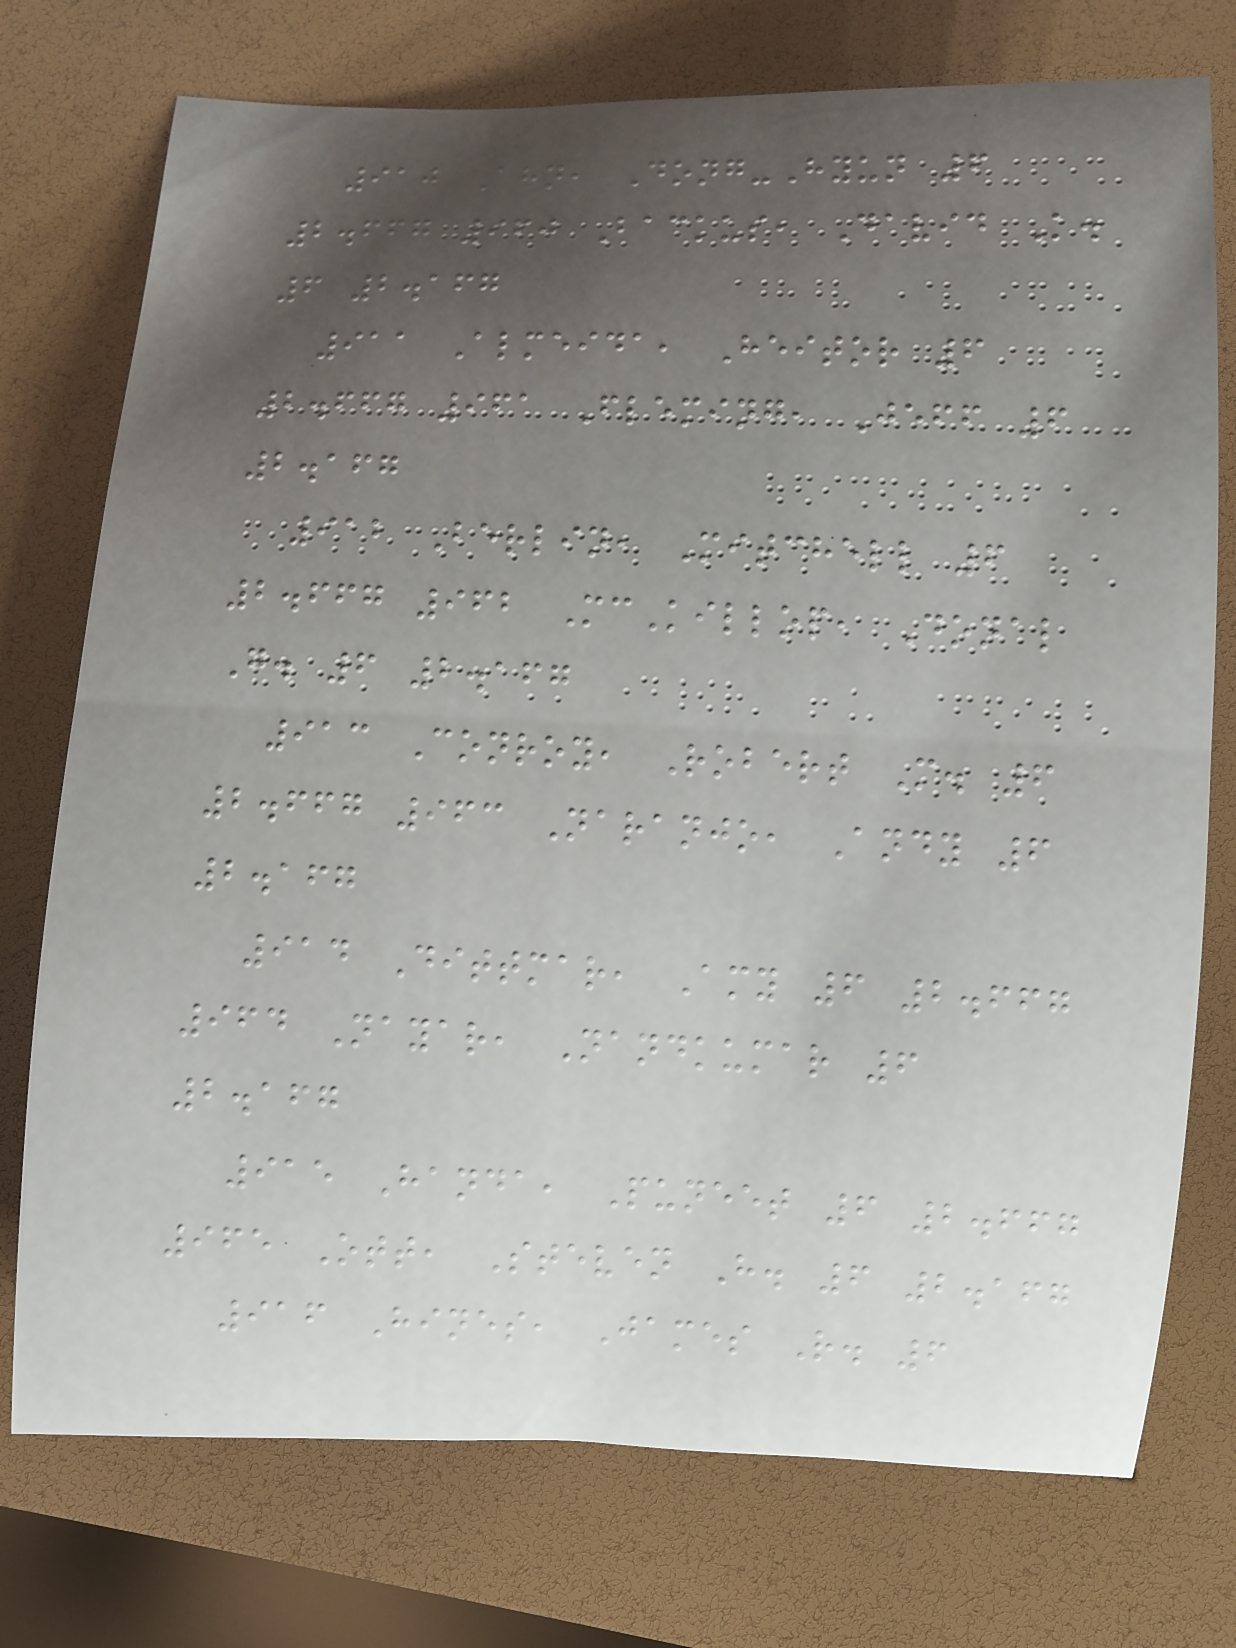910 Ahn, Dong-Hyun 6
2.667 960 Backus, David K.
6 2.167
911 Almeida, Heitor 6
2.667 961 Fleming, Jeff 6
2.167
912 Berlin, Mitchell 6
2.667 962 McKillop, Donal
G. 6 2.167
913 Conroy, Robert M. 6
2.667 963 Naranjo, Andy 6
2.167
914 Dittmar, Amy 6 2.667
964 Nayar, Nandkumar 6
2.167
915 Handa, Puneet 6 2.667
965 Ott, Steven H. 6 2.167
916 Hines, James R. 6
